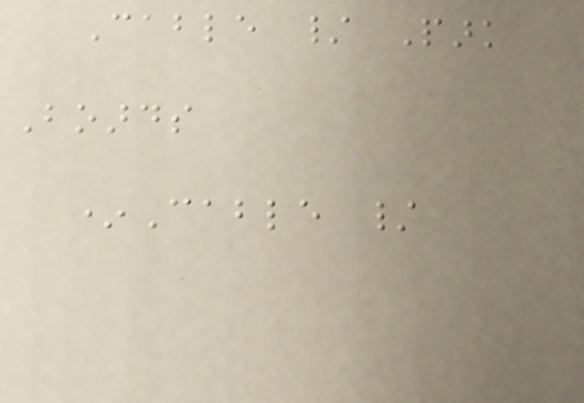Cable / Park
Boards
*Cable /
